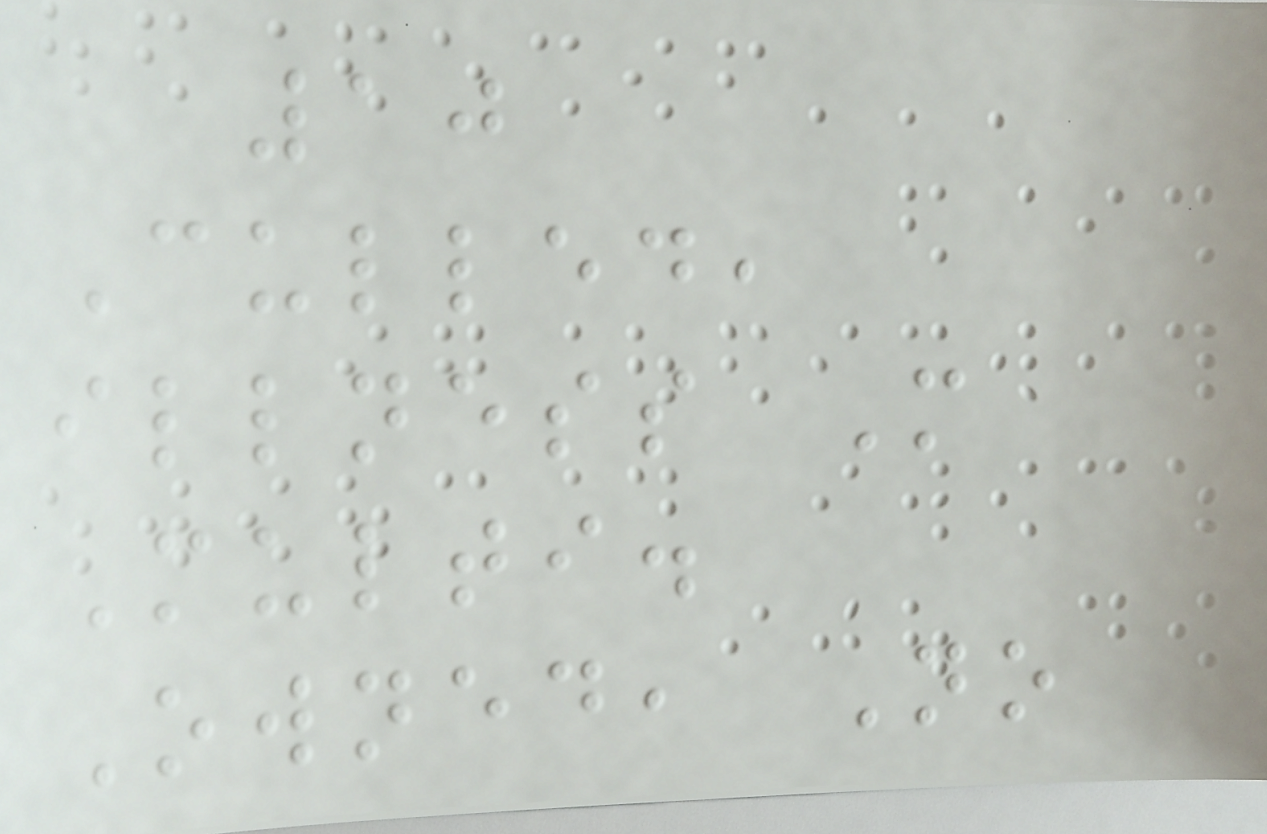10
Culled,
illness M
Multi.
Owned, No
